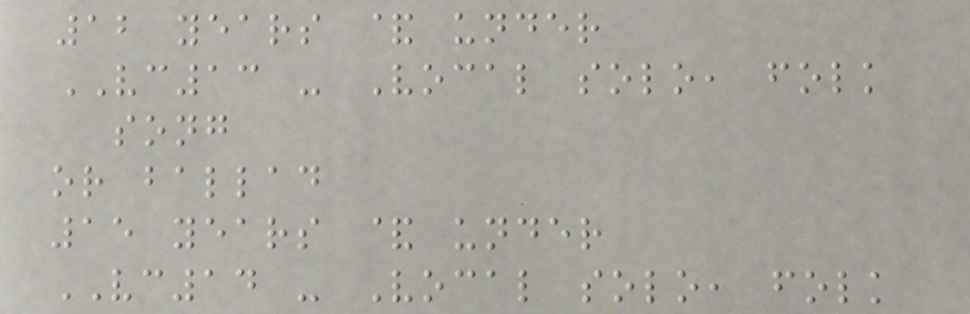12 years & under
VC13 - Vocal solo, folk
song
or ballad
15 years & under
VC14 - Vocal solo, folk
